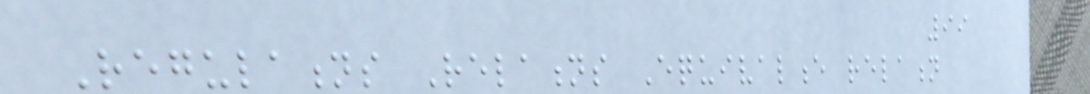99
Regulations Relations Equivalence relation
